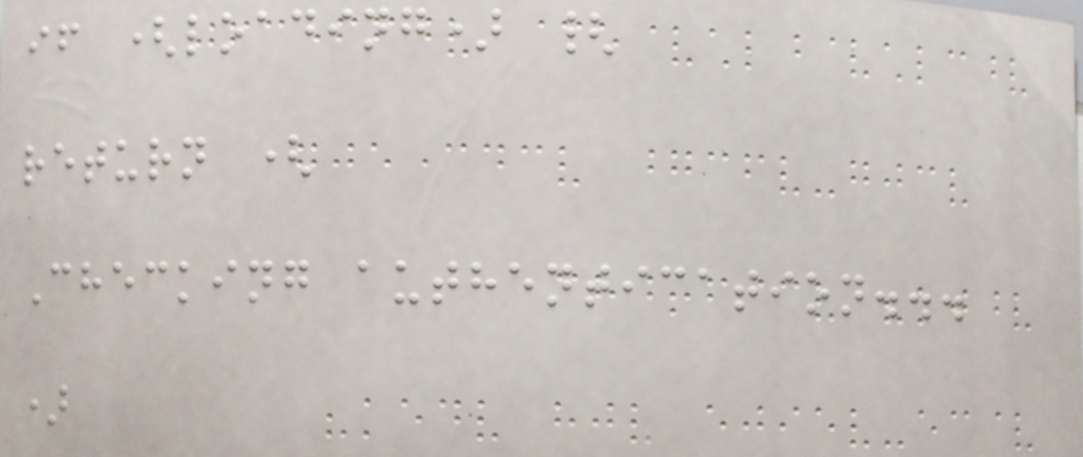if (loading) {
return (
Checking authentication...
)
